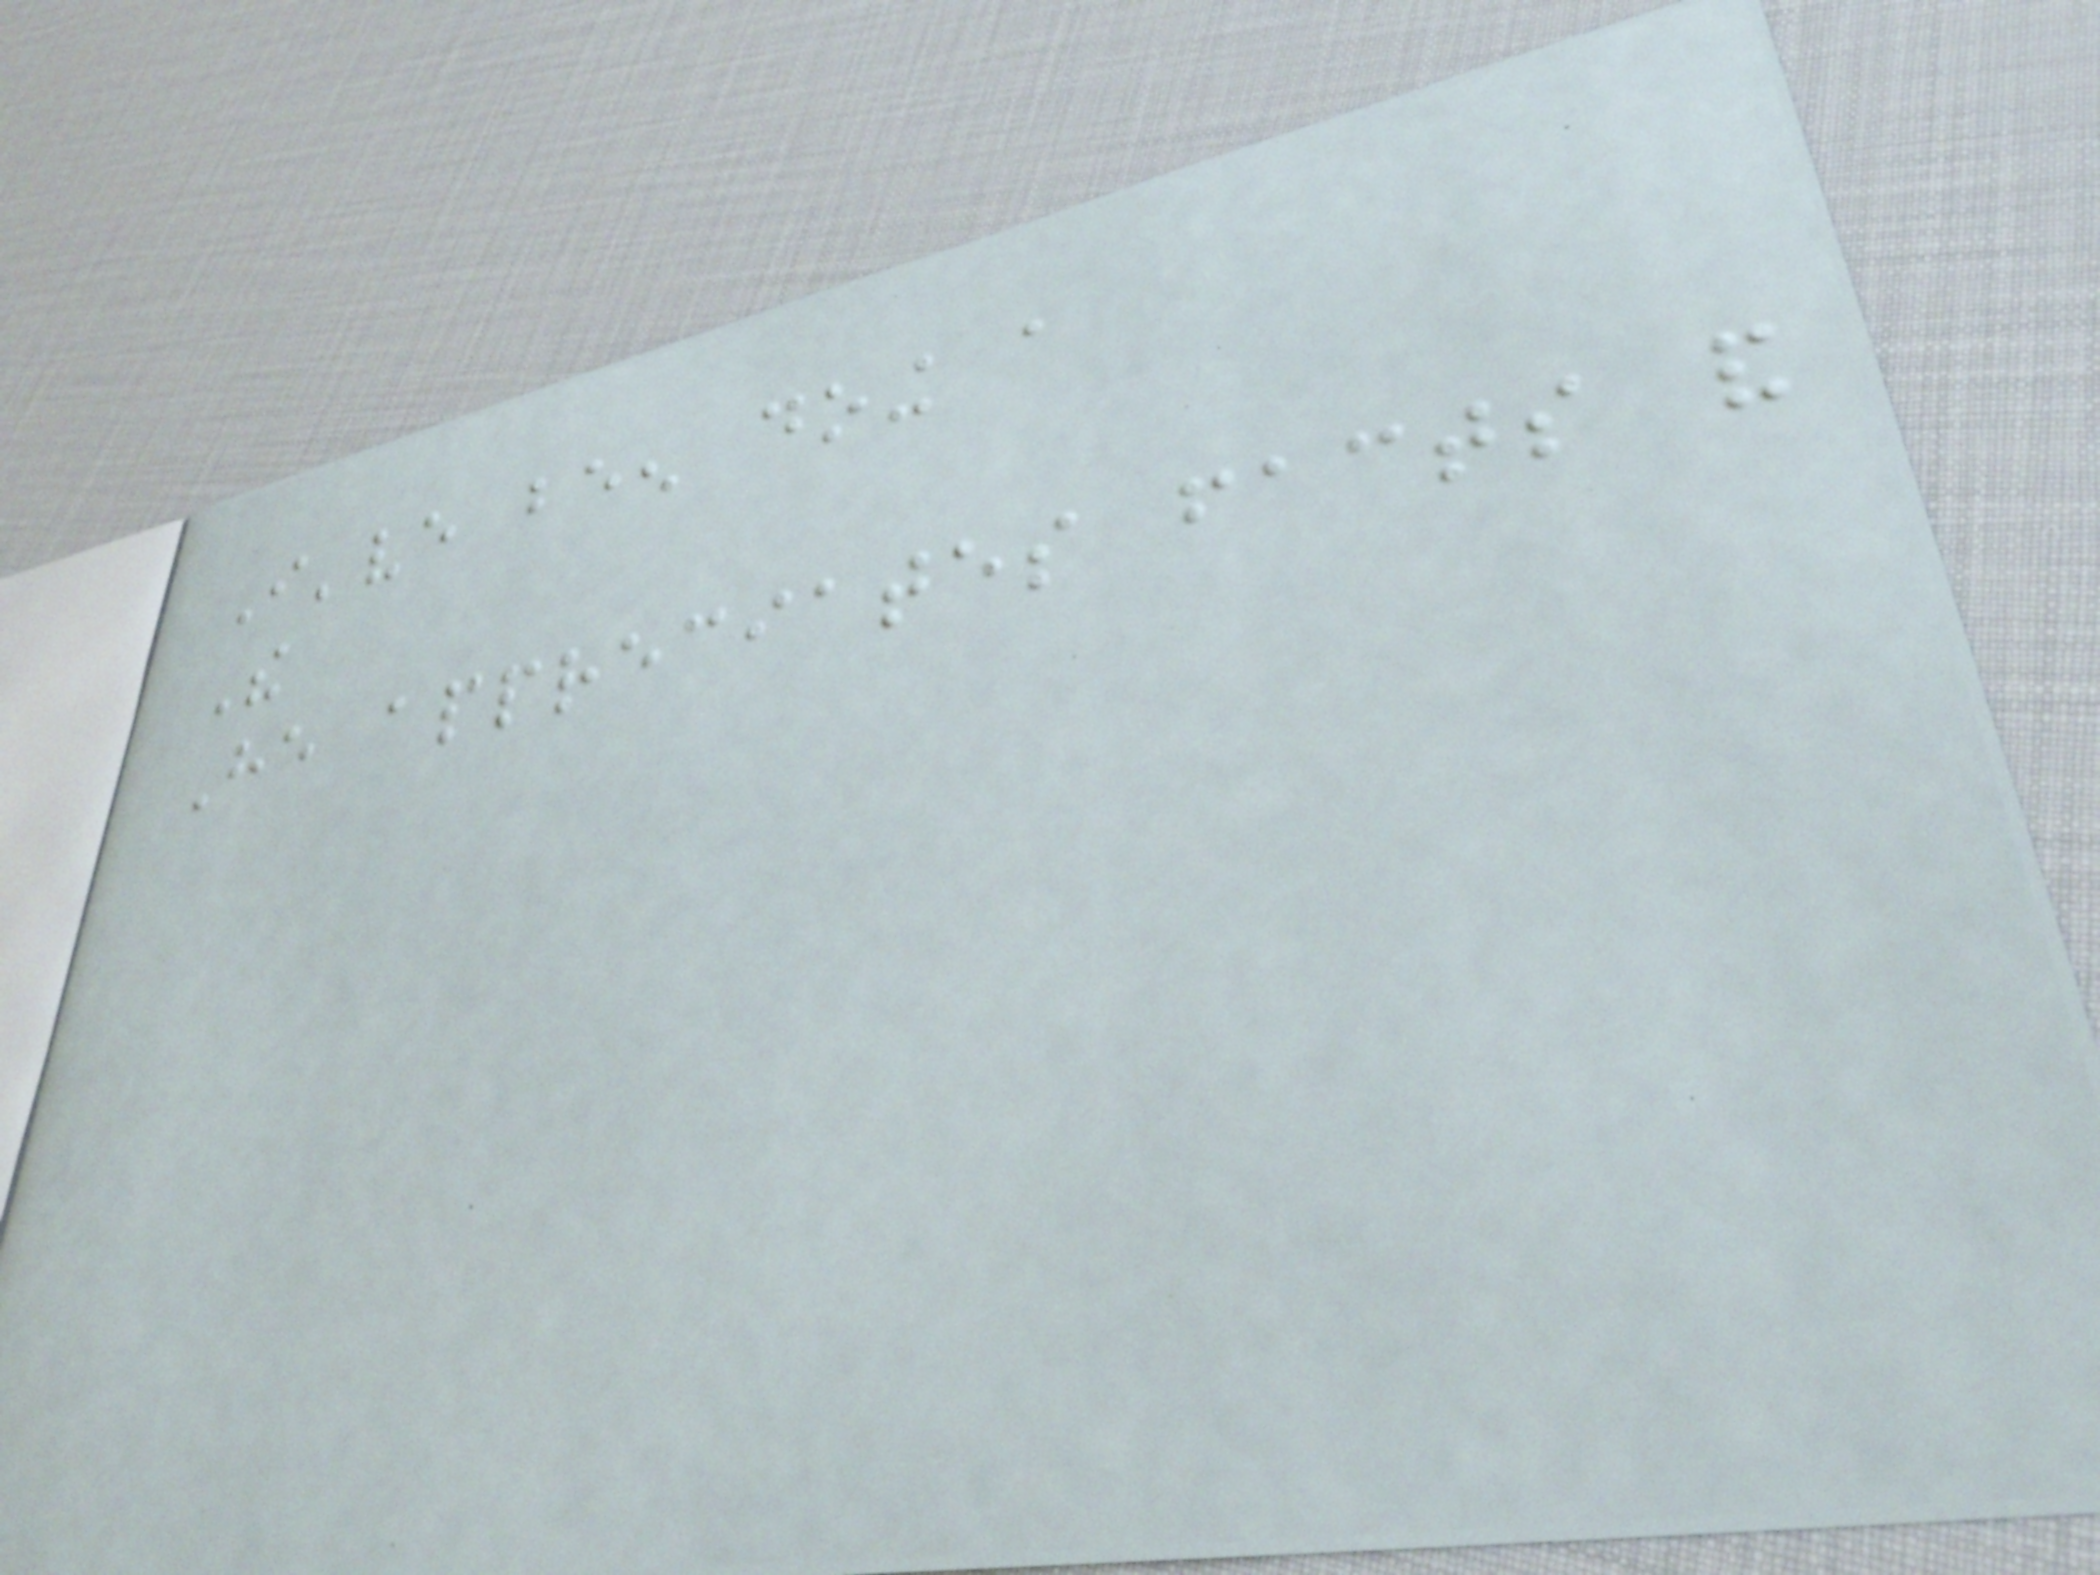I've been doing a
The
He appreciates facts and
